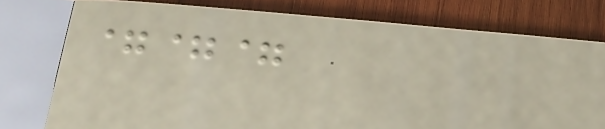===
